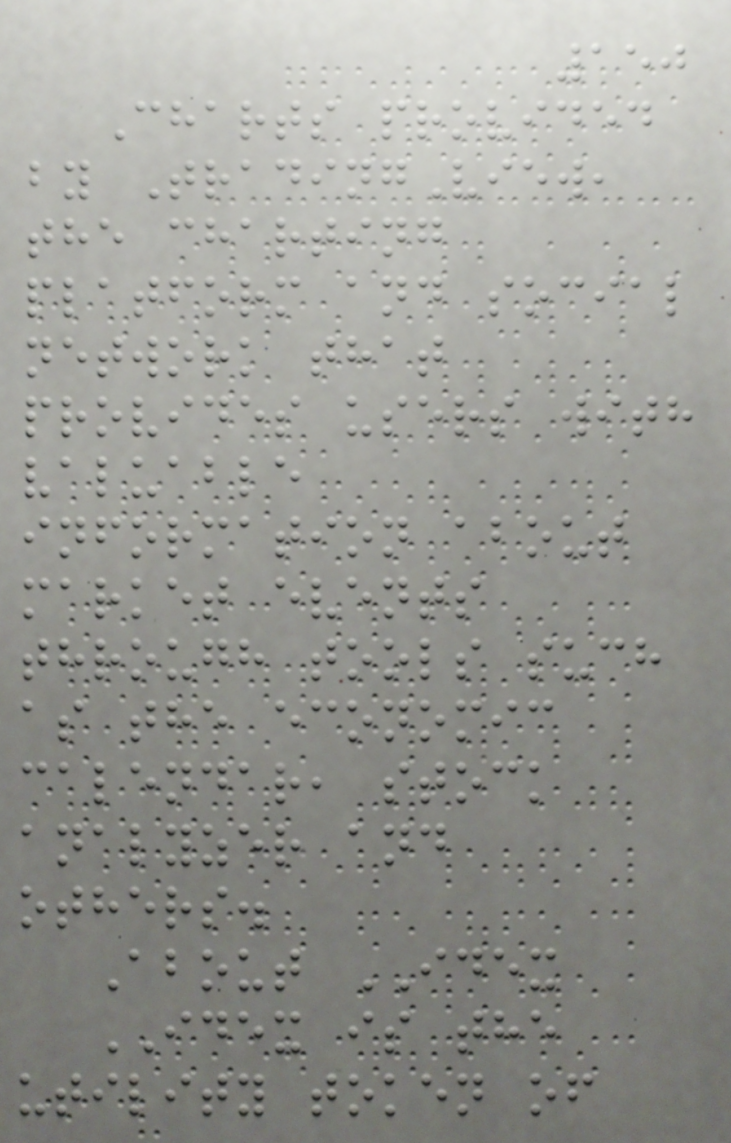150
Charts provided
by TradingView,
the charting
platform and social
network that
provides users with
valuable
information about
market events
through tools such
as the economic
calendar, stock
analyzer and
others.
About IDEX
IDEX is the
utility token of
